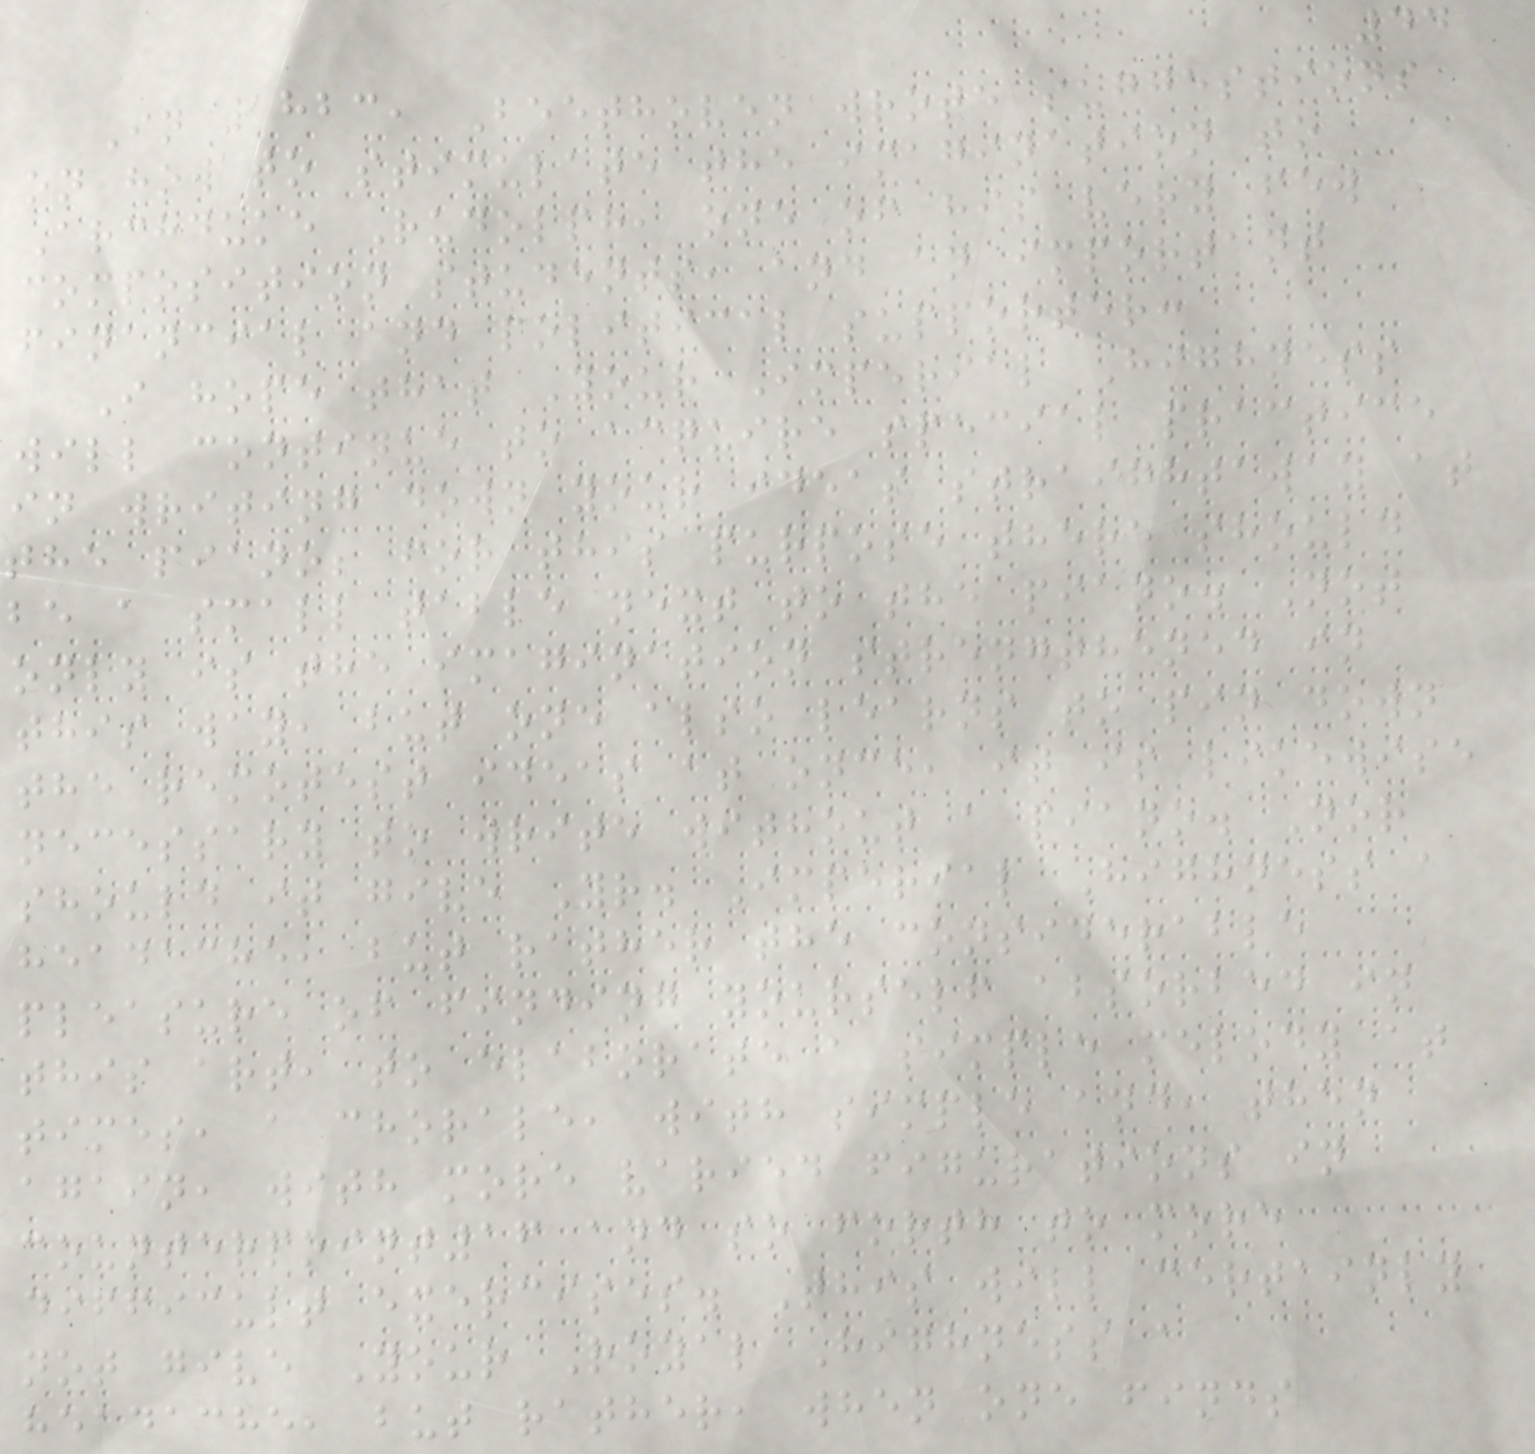44
In 1823, Beethoven wrote suggestions
on how to stimulate the imagination to
Archduke Rudolph, one of his very few
composition students, and an important
financial and political supporter:
I hope that Your Imperial Highness
will continue to acquire special practice
in writing down your ideas straightaway at
the piano; for this purpose there should
be a small table next to the piano. Not
only is the imagination strengthened in
this way, but one also learns to pin down
the remotest ideas at once, it is likewise
necessary to write without a piano. Nor
should it give Yr. Imperial Highness a
headache, but rather the considerable
pleasure of finding yourself absorbed in
this art, to elaborate a simple melody at
times, a chorale, with simple and, then
again, with more varied figurations in
counterpoint16 and so forth to more
difficult exercises. This will certainly
not give Your Royal Highness a
headache, but rather, when one finds
